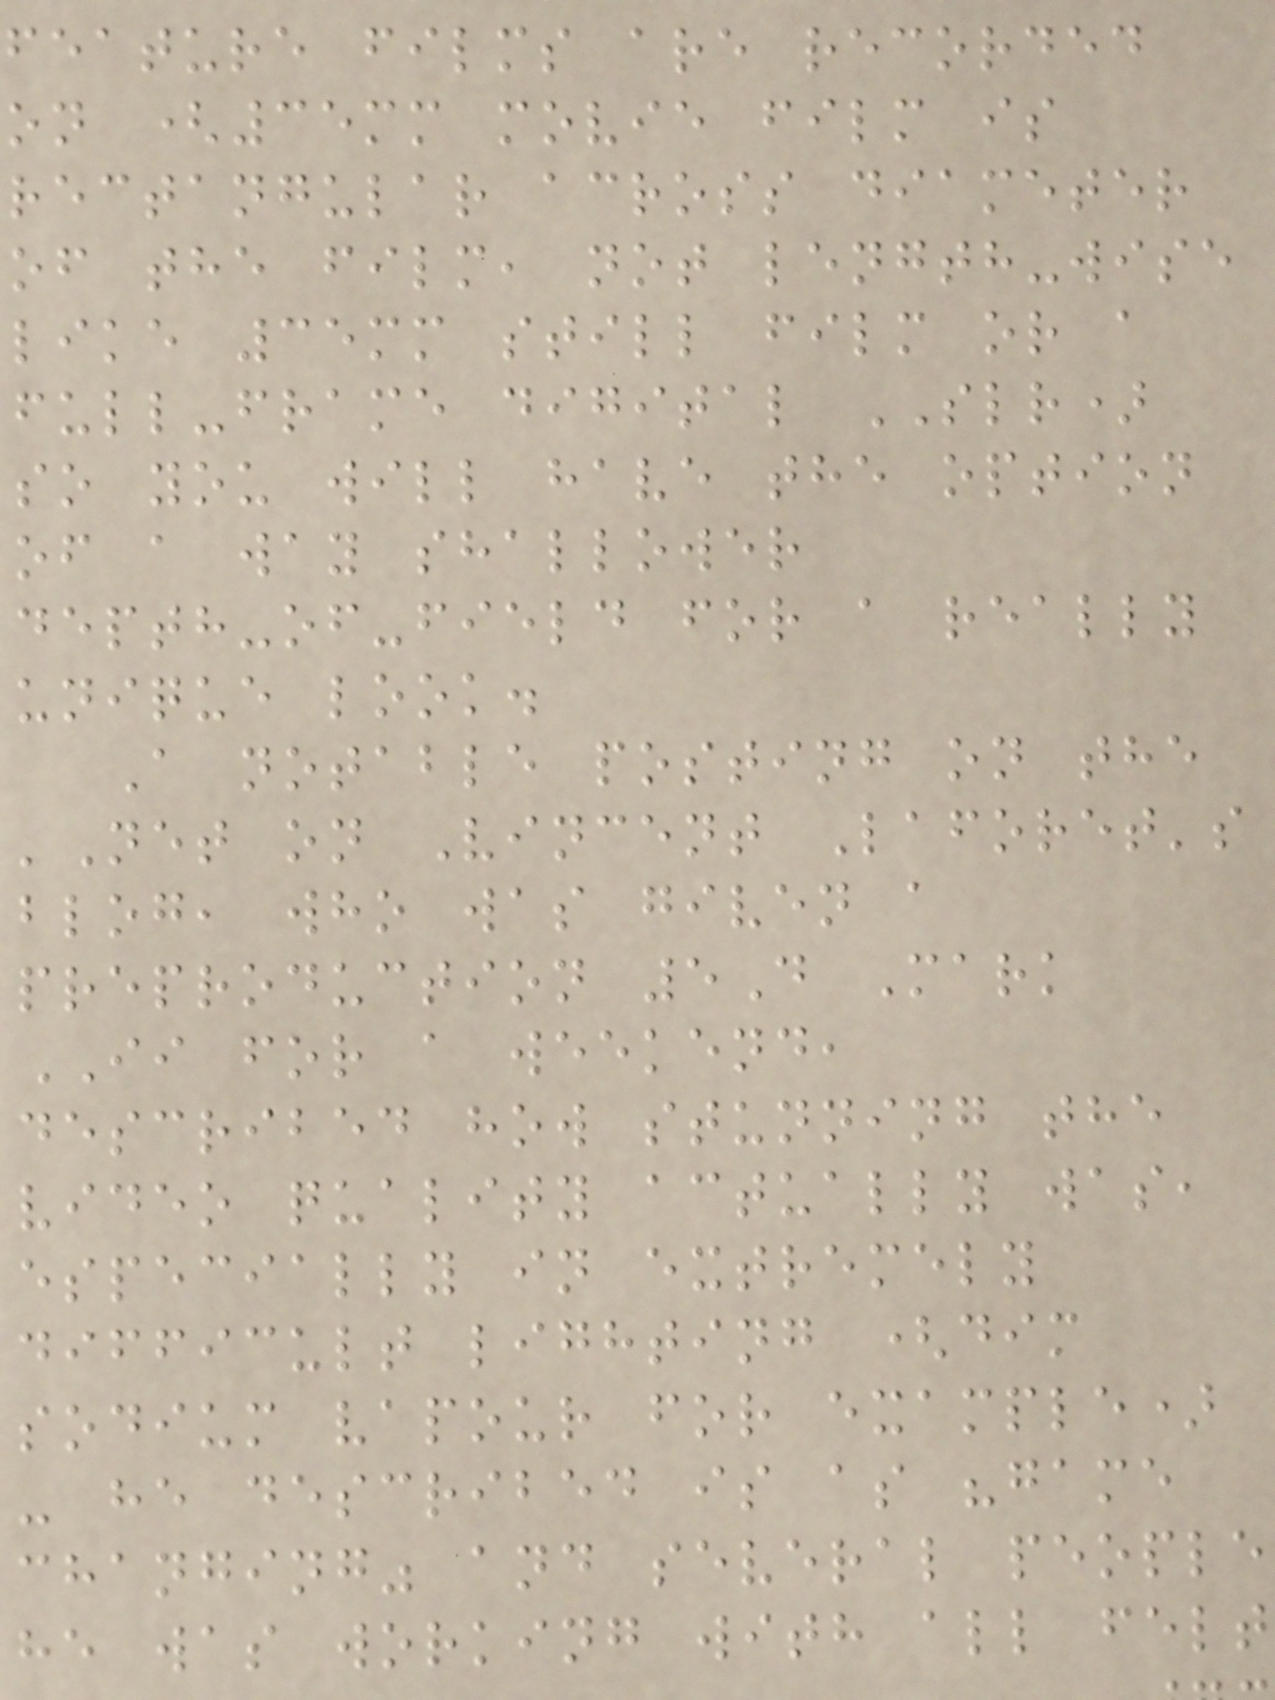feature films are recorded
on (35mm movie film is
rectangular across diameter
of the film, not length-wise
like 35mm still film or a
full-frame digital SLR)
so you will have the option
of a way shallower
depth-of-field for a really
unique look.
A notable posting on the
'Net on Vincent Laforet's
blog, who was given a
preproduction 5D Mark
II for a weekend,
described how stunning the
video quality actually was,
especially in extremely
difficult lighting (dim
sodium vapour for example)
- he described is as "game
changing" and several people
he was working with all felt
